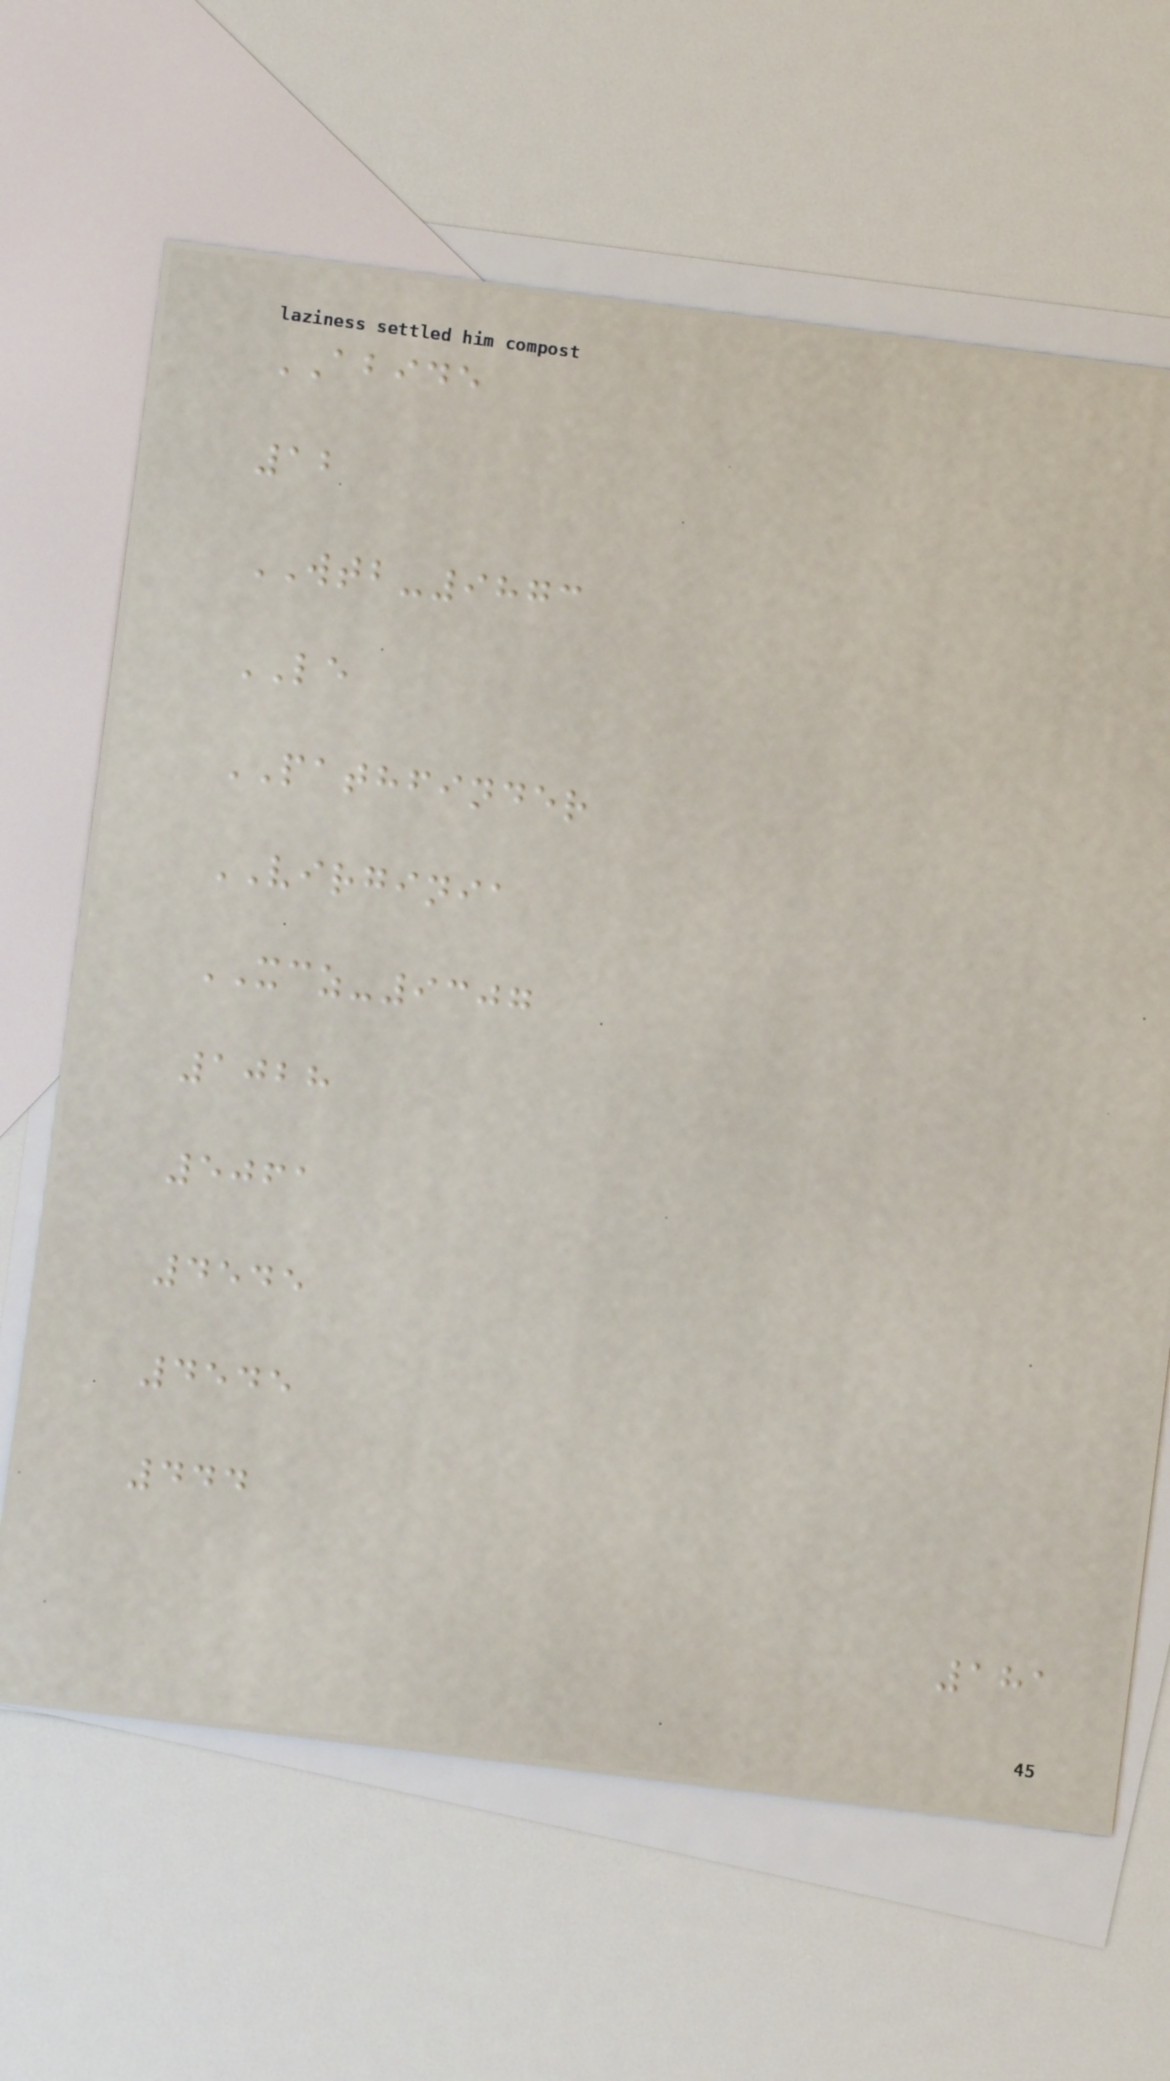ABIDE
12
WTB-9873
LE
PATHFINDER
VIRGINIA
XCZ-9307
1028
5061
4545
4545
444
181
